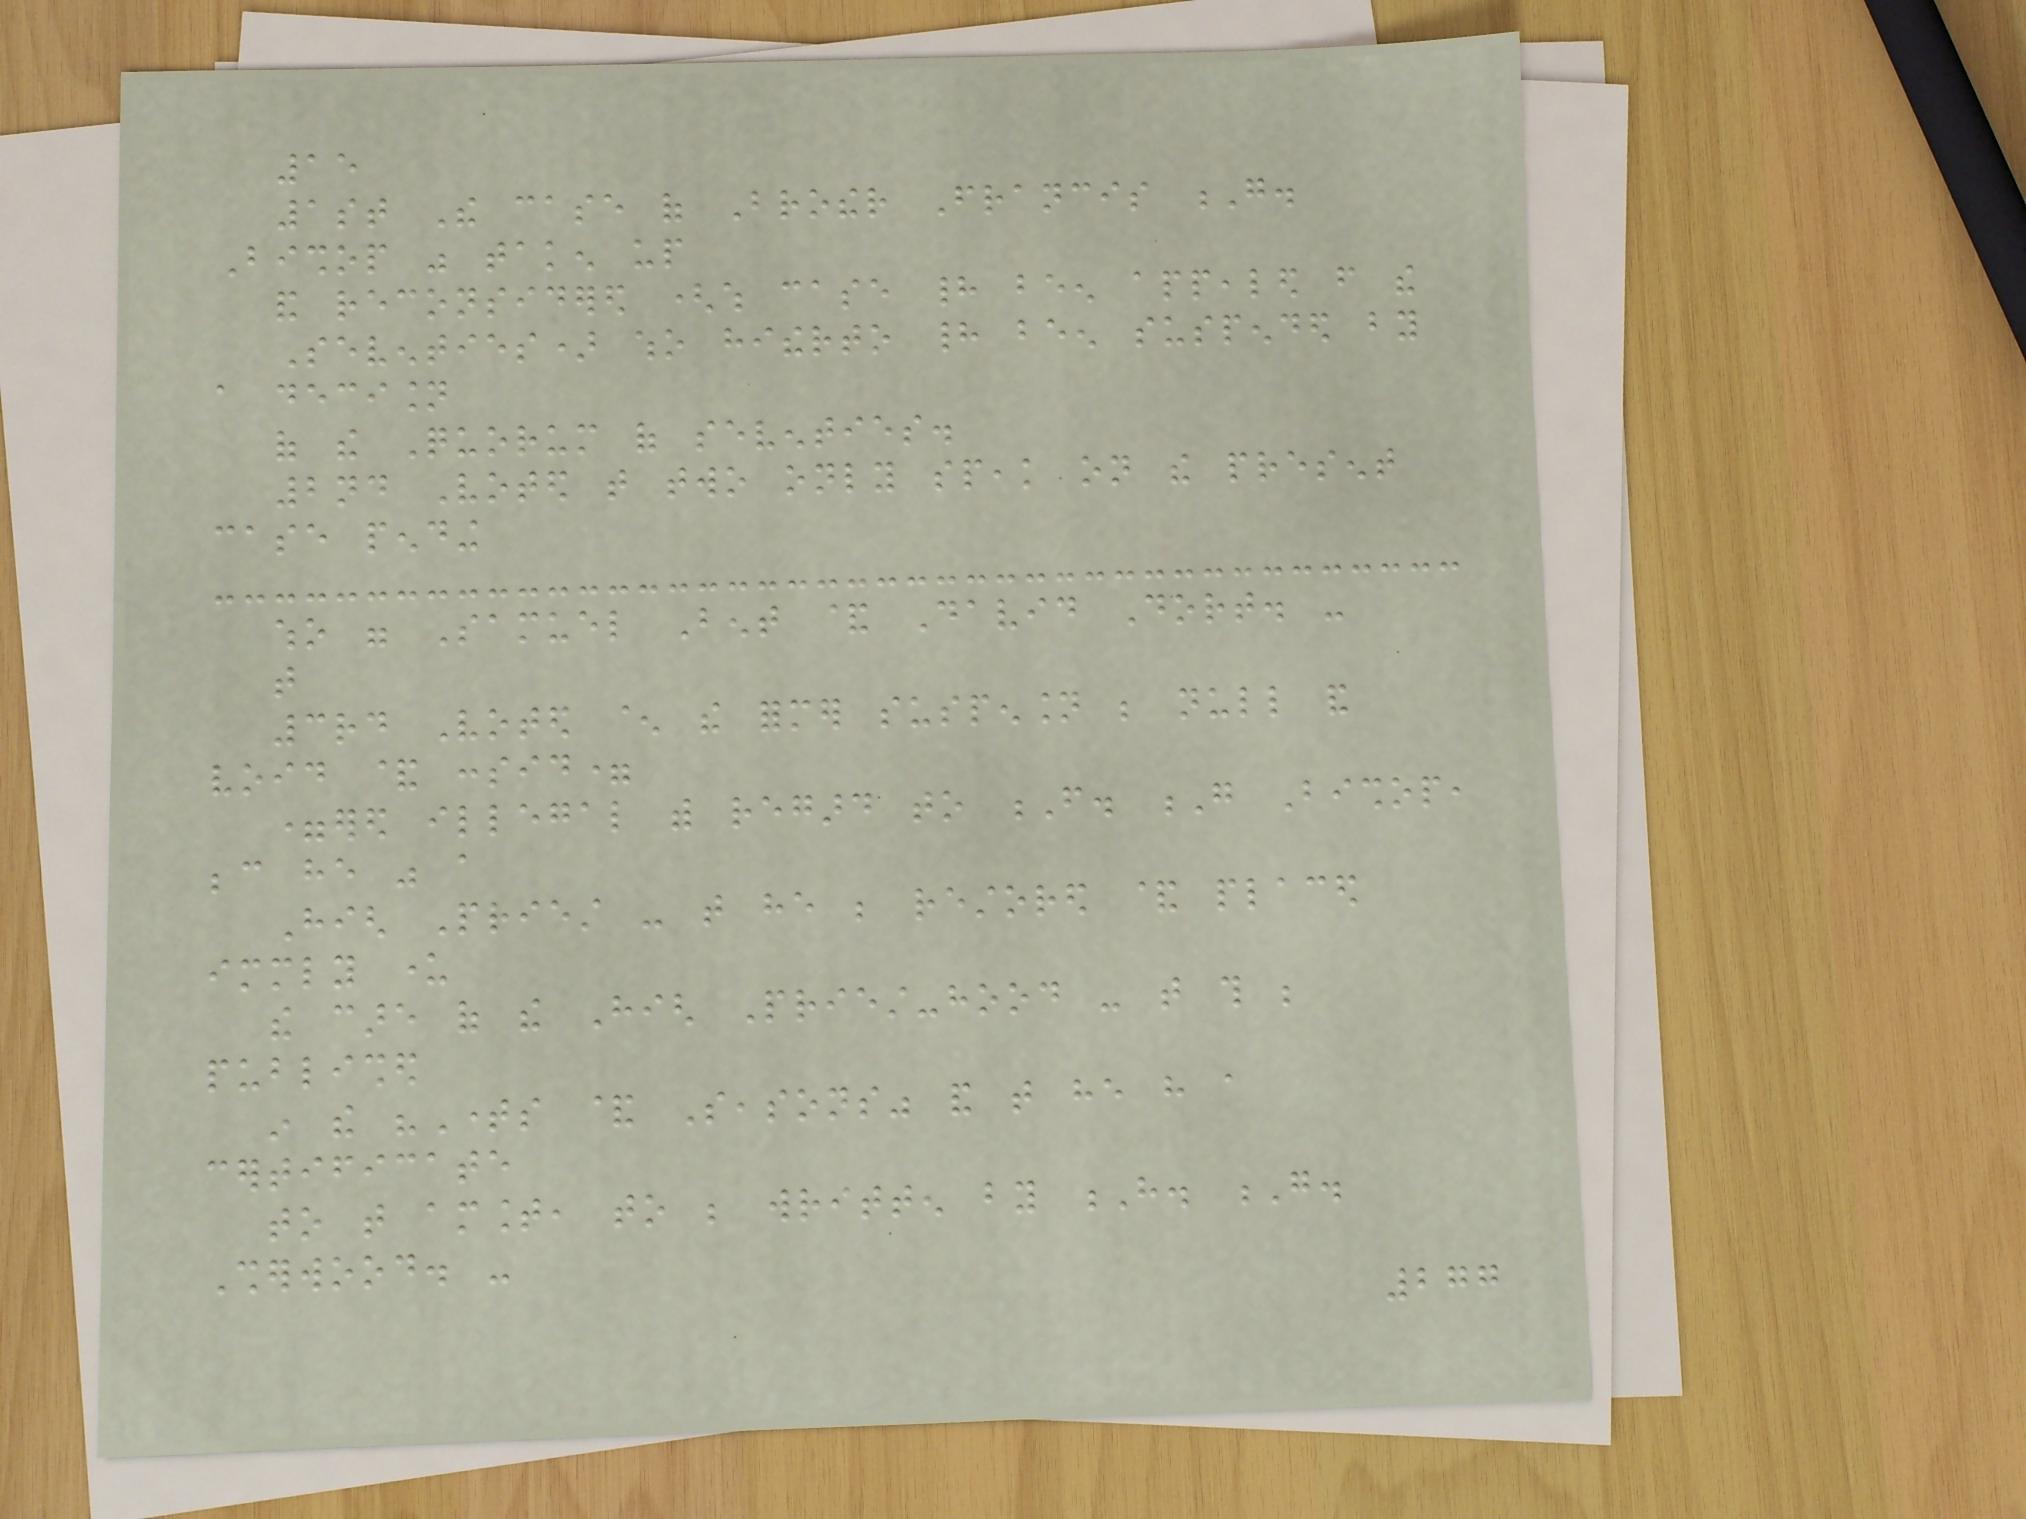15
1st The case of Brother Francis G.
Bishop was taken up
and reconsidered (which case had been appealed from the
Seventies) who hitherto had been suspended by
a decision
of the Quorum of seventies.
2nd Voted that two only speak on the present
case pending
who were Samuel Bent & David Dort. -
that
3rd Voted ^ the former suspension be null and
void & consid=
=ered illegal with regard to F. G Bishop,
because he was a
High Priest - that he be restored & placed
immediately under
the care of the High Priest-hood - that this be
published
in the "Times & Seasons" and that he have a
certificate
to that amount, to be written by H. G.
Sherwood. -
277
